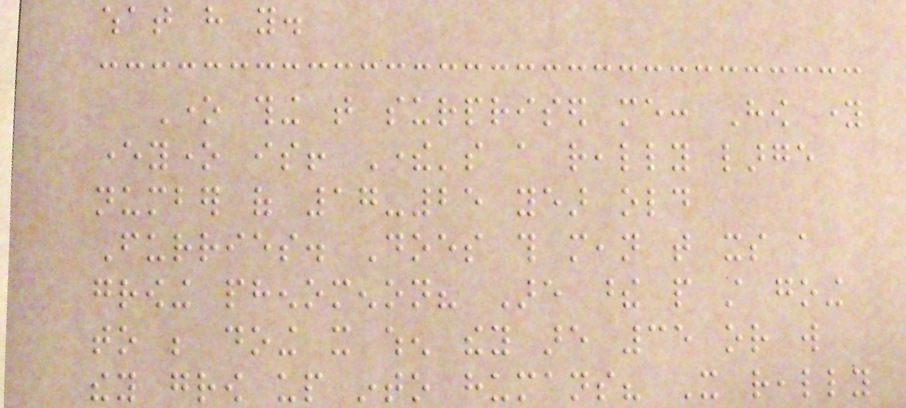what have you.
One thing that surprised me: How young
everyone is! There's a really large
number of 17-25 year old
Furries. Does this mean that its a
growing phenomenon? Are these people still going
to be doing it when they are 35 or will
they grow up into humans? It really
